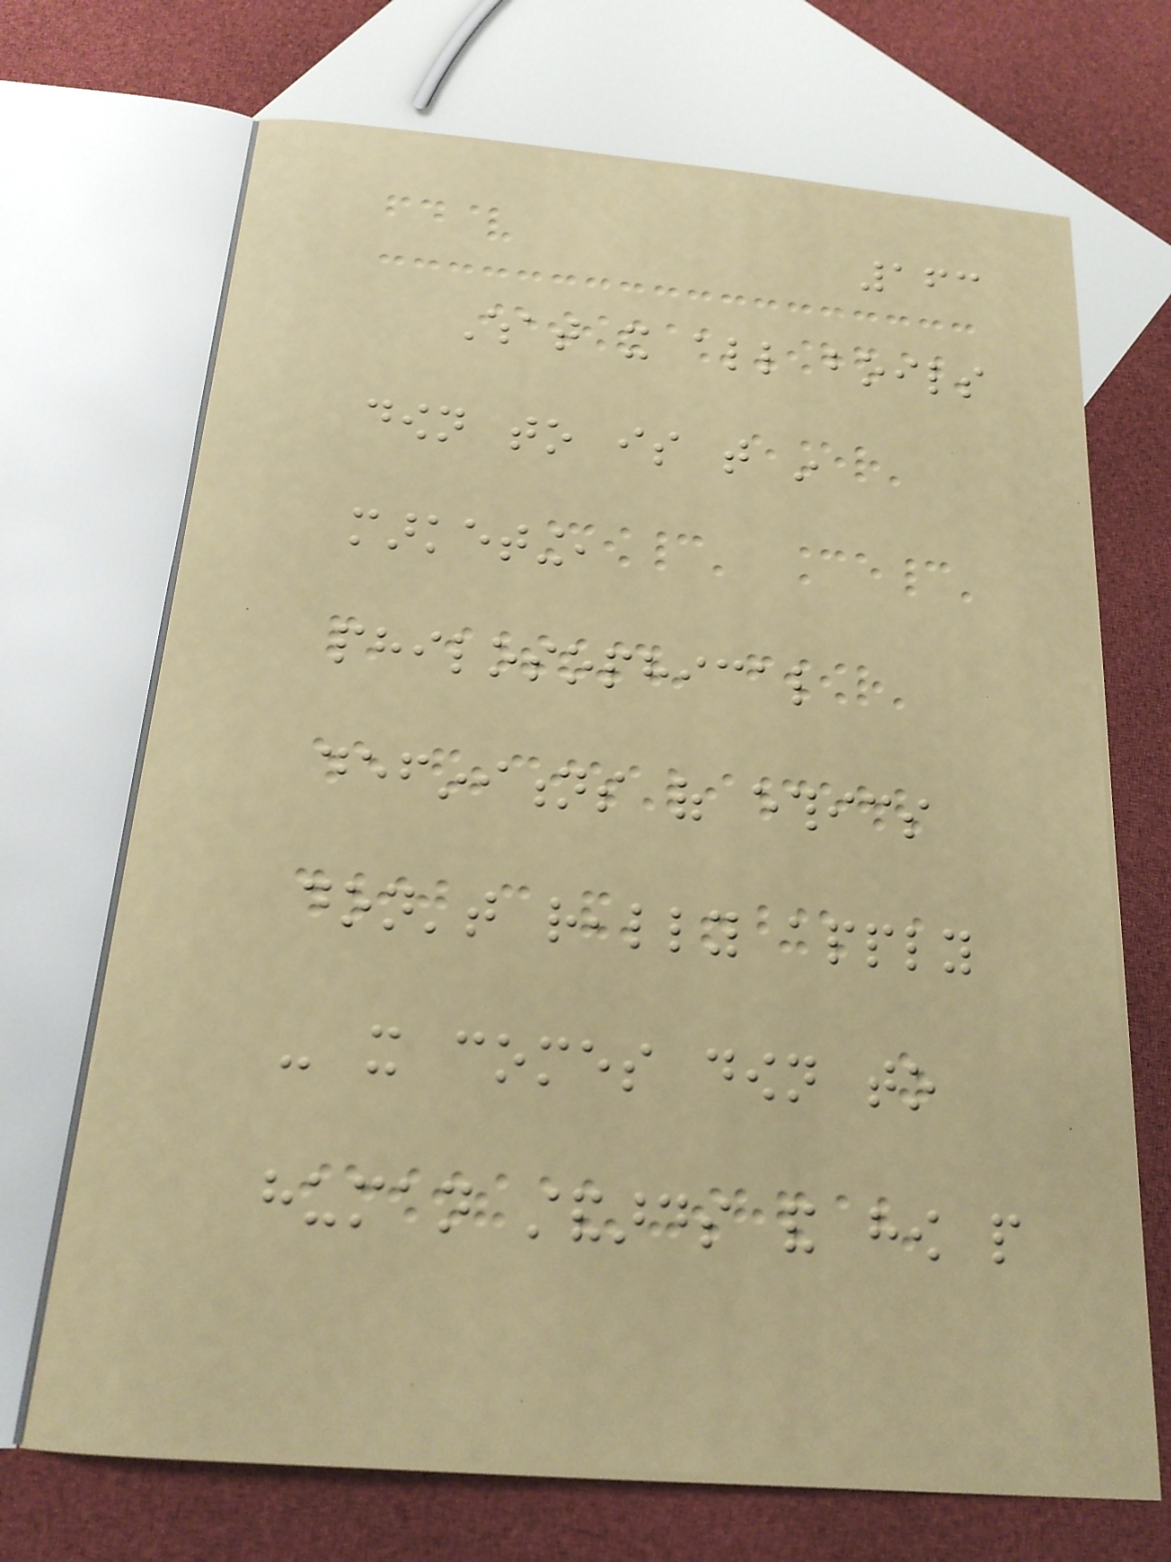163
What it all boils
down to is that in
marketing,
philosophical
definitions of ethics
don't really apply
- it comes down to
human standards and how people
